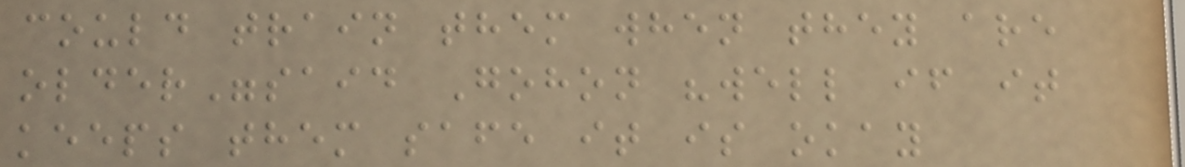could train them when they are
older"said Gohon "well if it
keeps them safe it is okay
